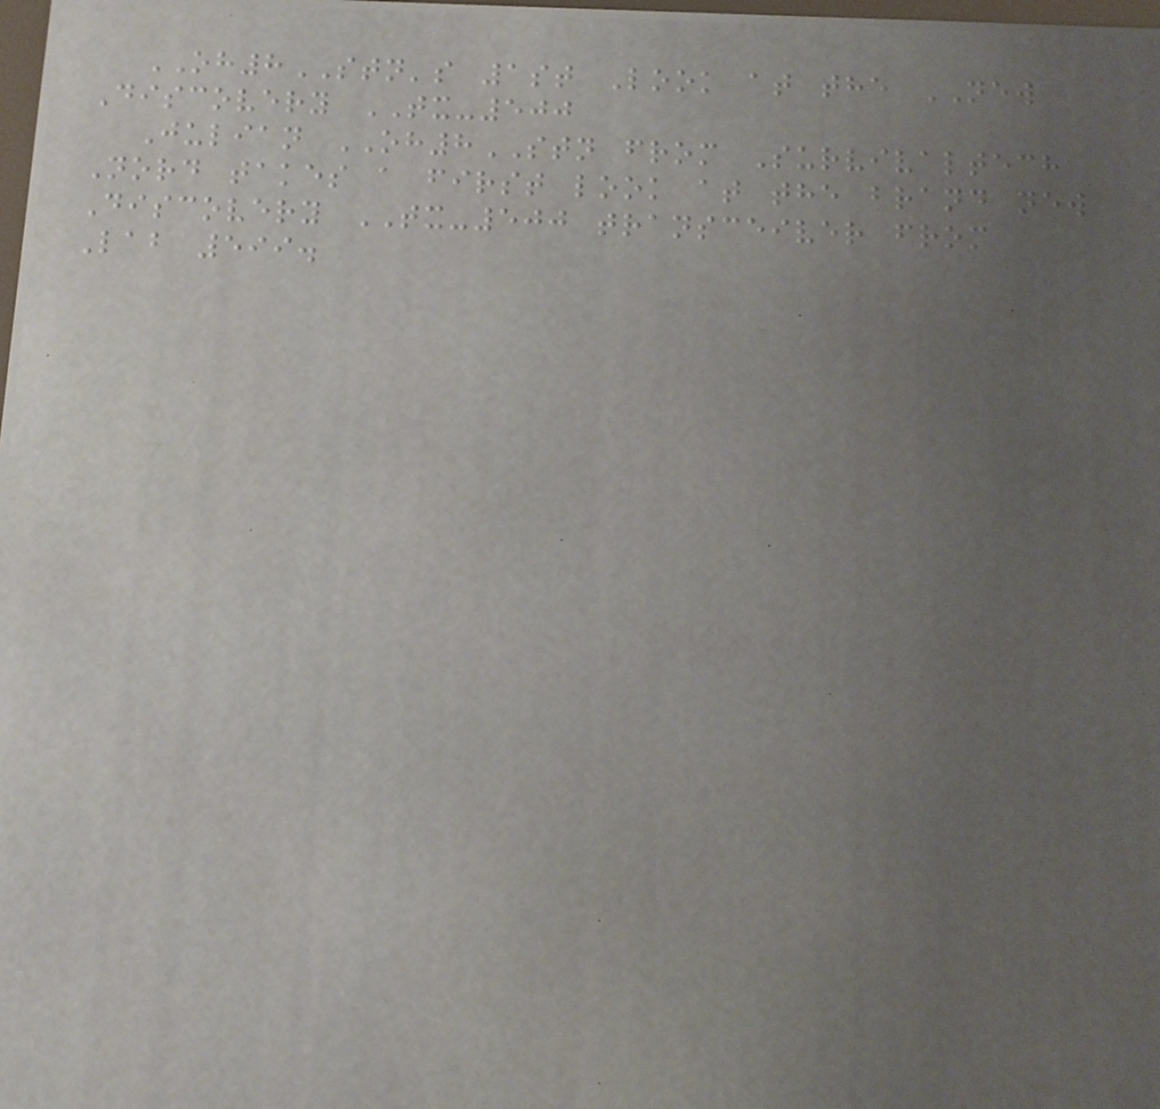OH8STN's 1st Look at the NEW
Discovery TX-500
Julian OH8STN from Survivaltech
Nord takes a first look at the brand new
Discovery TX-500 transceiver from
Lab 599.
